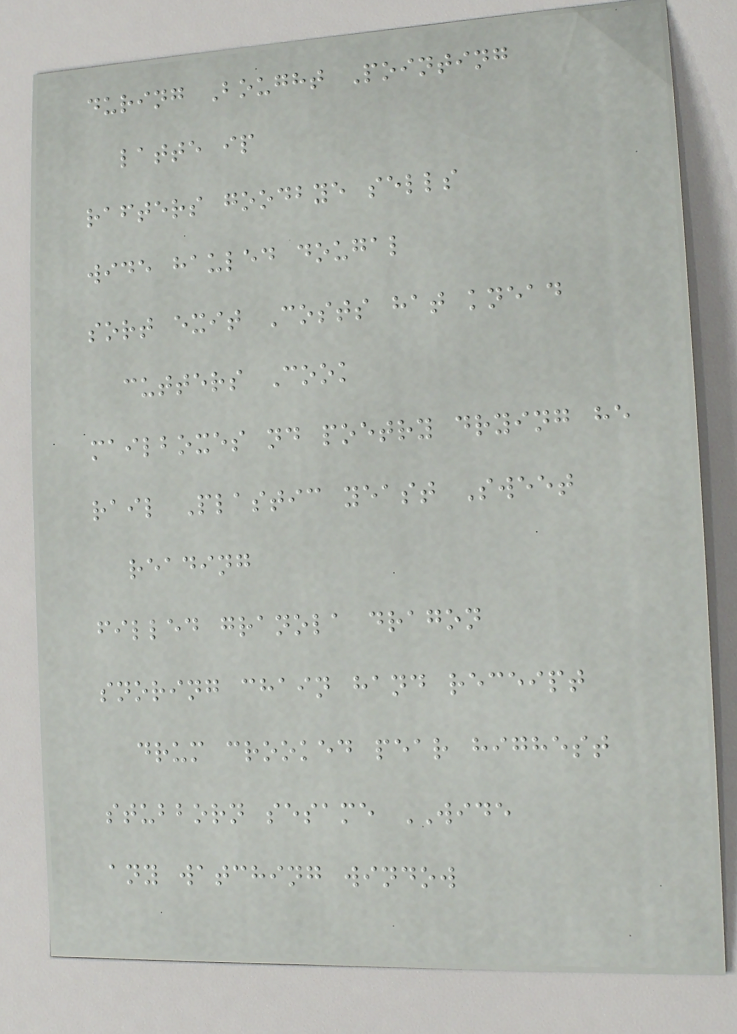during Bought Pointing
latte ip
rafters goodbye sells
wide hauled dougal
sort exit Costs hat knead
cutters Cook
mailboxes nd poetry drying he
rail Plastic yeast Sweet
reading
filled granola dragon
snoring chain hand receipt
drum crooked pear highest
stubborn sesame WIDE
any watching window
